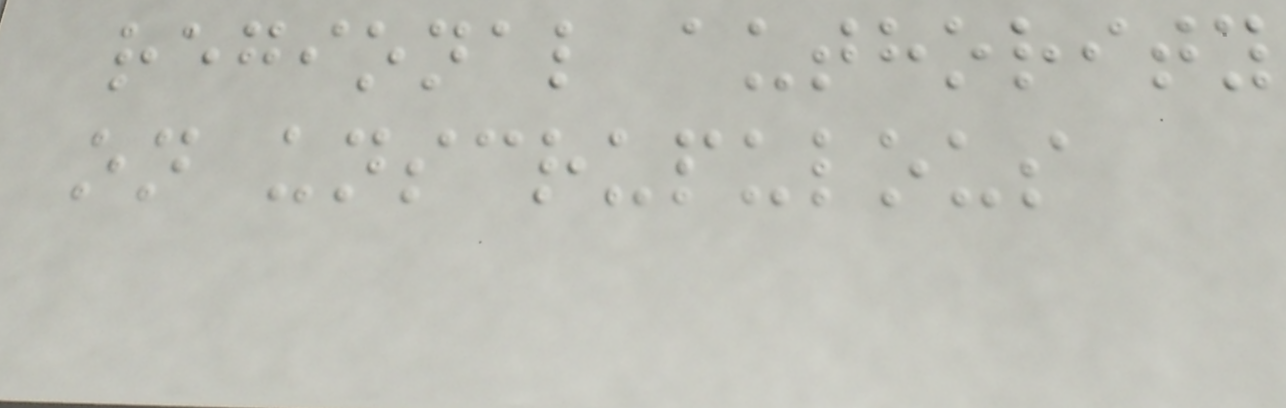regional authority
on unscrupulous
